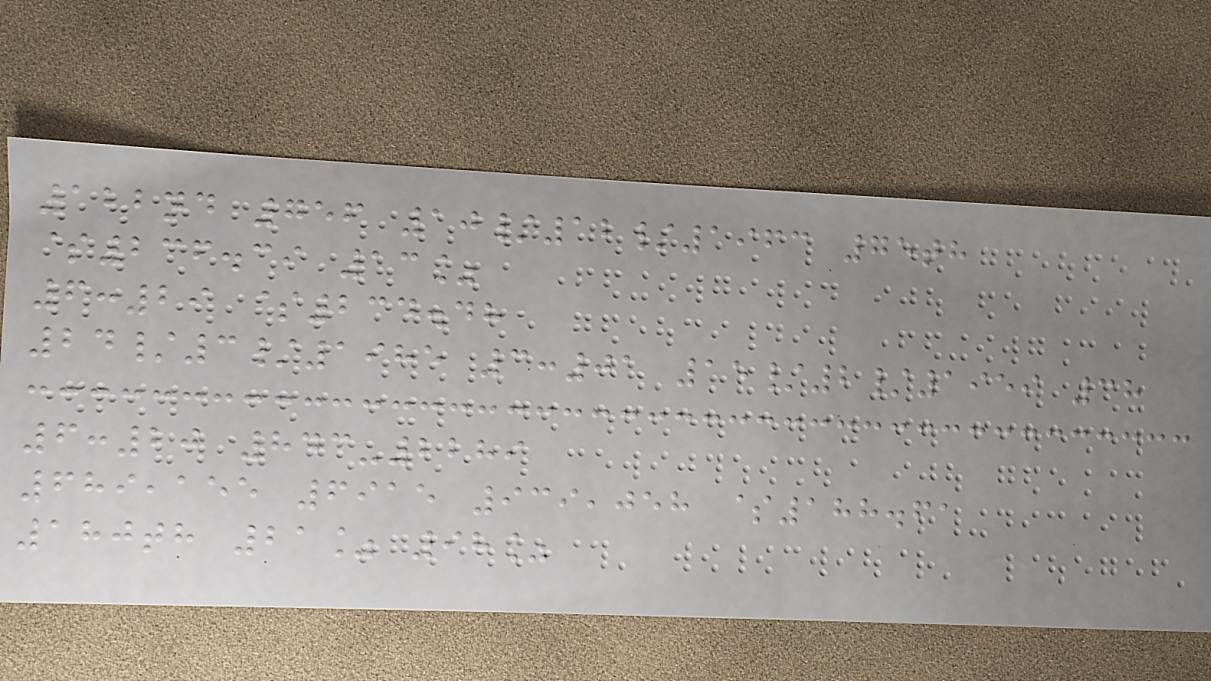122nd 756 10/12/1963 75th
$236.39 13%
6:29 $234.48
24/3/1985 3:01 15/2/1959 38
6:20 843-2289
689,155 6915 939,058 $188.61
180th 21% 98%
